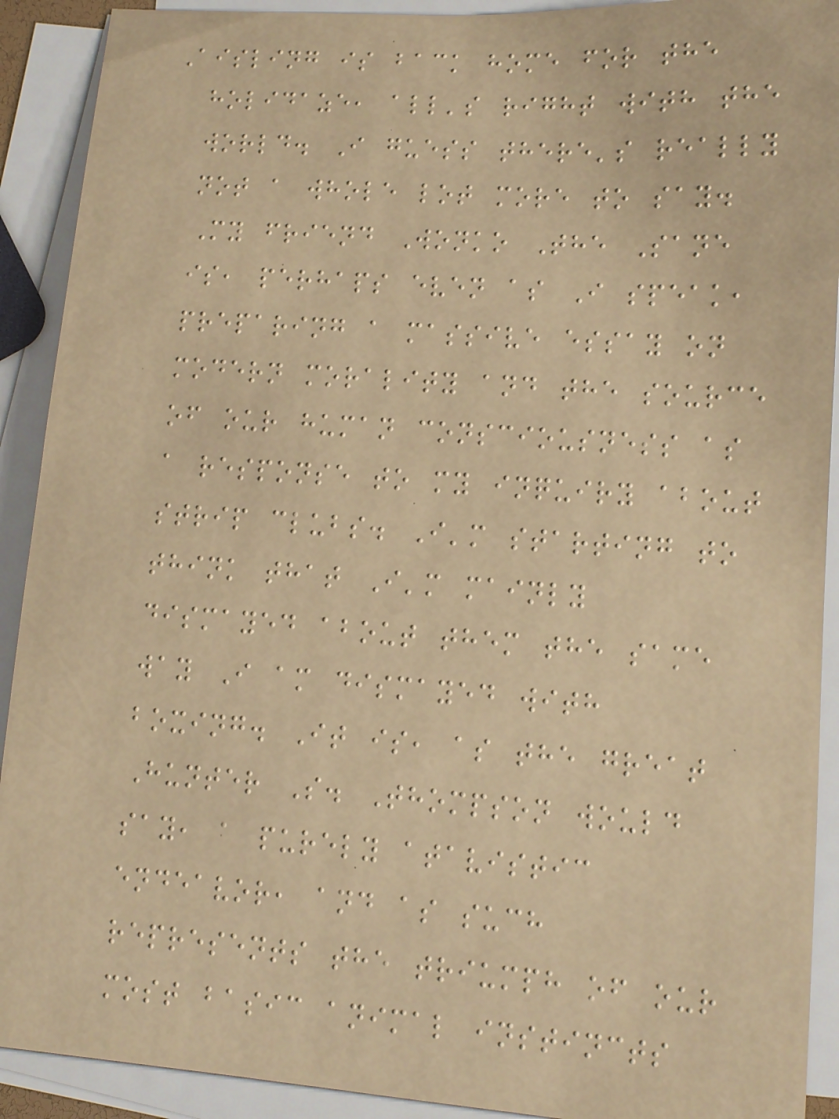Aisling is back home for the
holidaze, all's right with the
world. I guess there's really
not a whole lot more to say.
My friend Wonko The Sane
is, perhaps even as I speak,
preparing a massive essay on
modern morality and the source
of our human consciousness as
a response to my inquiry about
strip clubs. I'm starting to
think that I'm mainly
dismayed about them the same
way I am dismayed with
boxing. It is, as the great
Hunter S. Thompson would
say, a purely atavistic
endeavor, and as such
represents the triumph of our
most basic animal instincts
